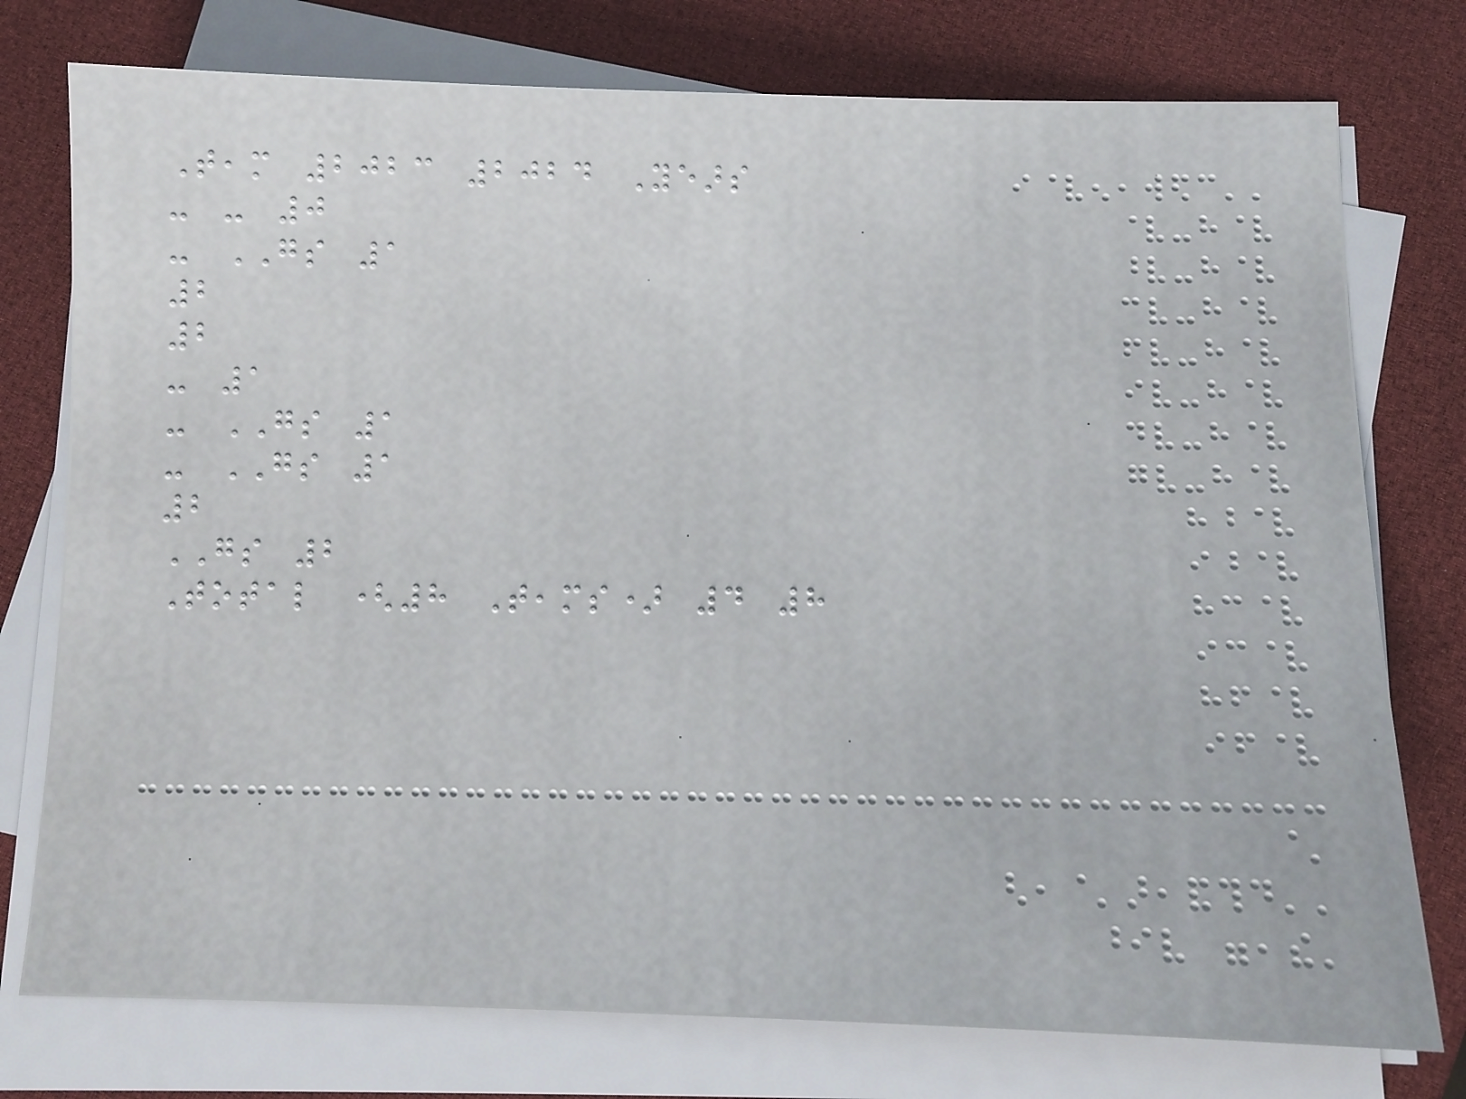Team 2023 2024 Years
- - 0
- GS 1
2
2
- 1
- GS 1
- GS 1
2
GS 2
Total (8 Teams) 4 8
